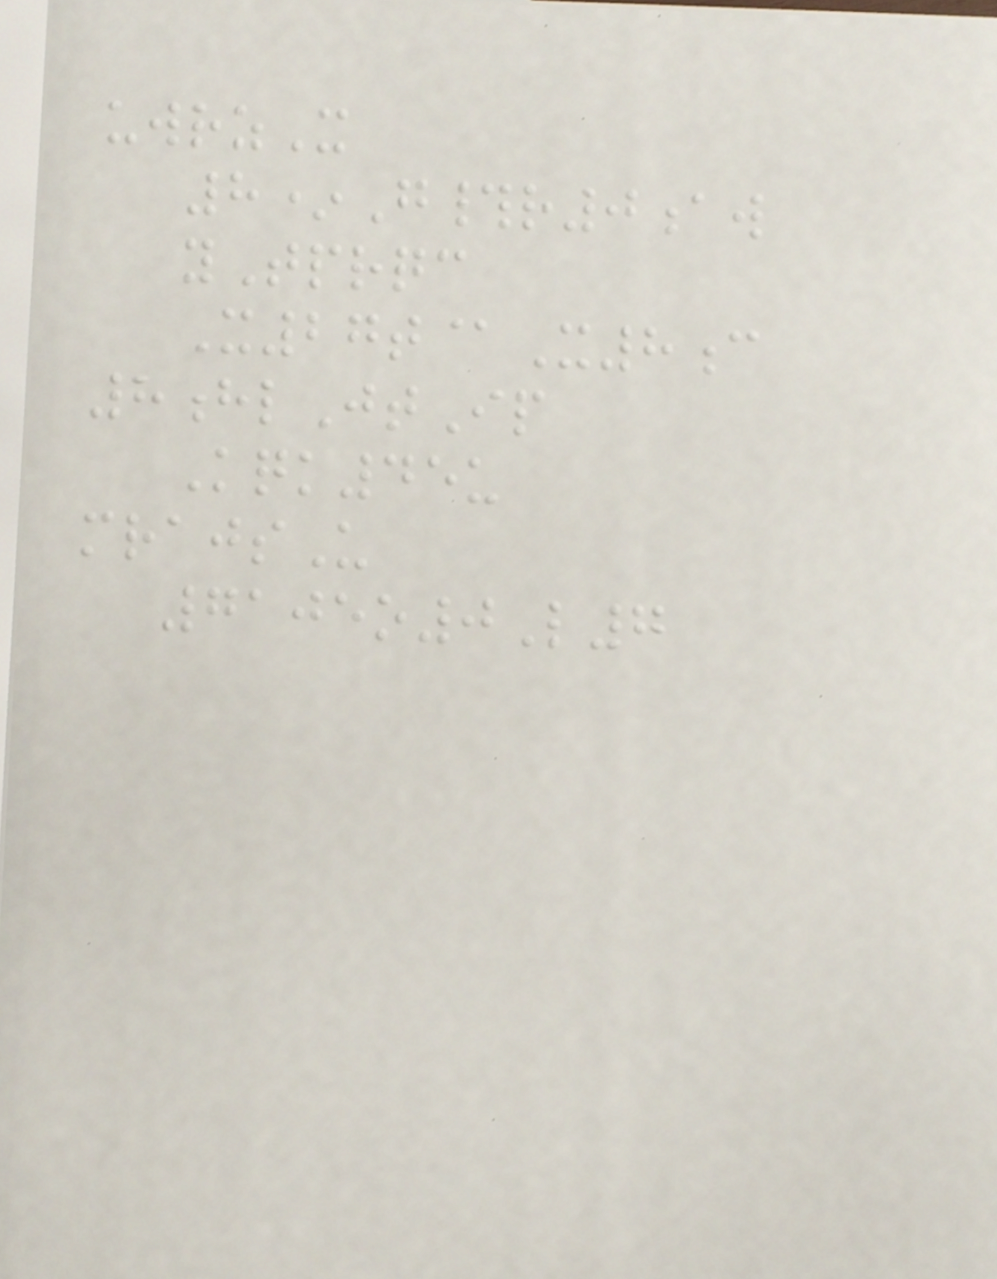uwrzX
8*G#r0aw
yTprqc
X27t@X8c
8hlJtIp
Kqk45u
mrajsU
7105o0L7
